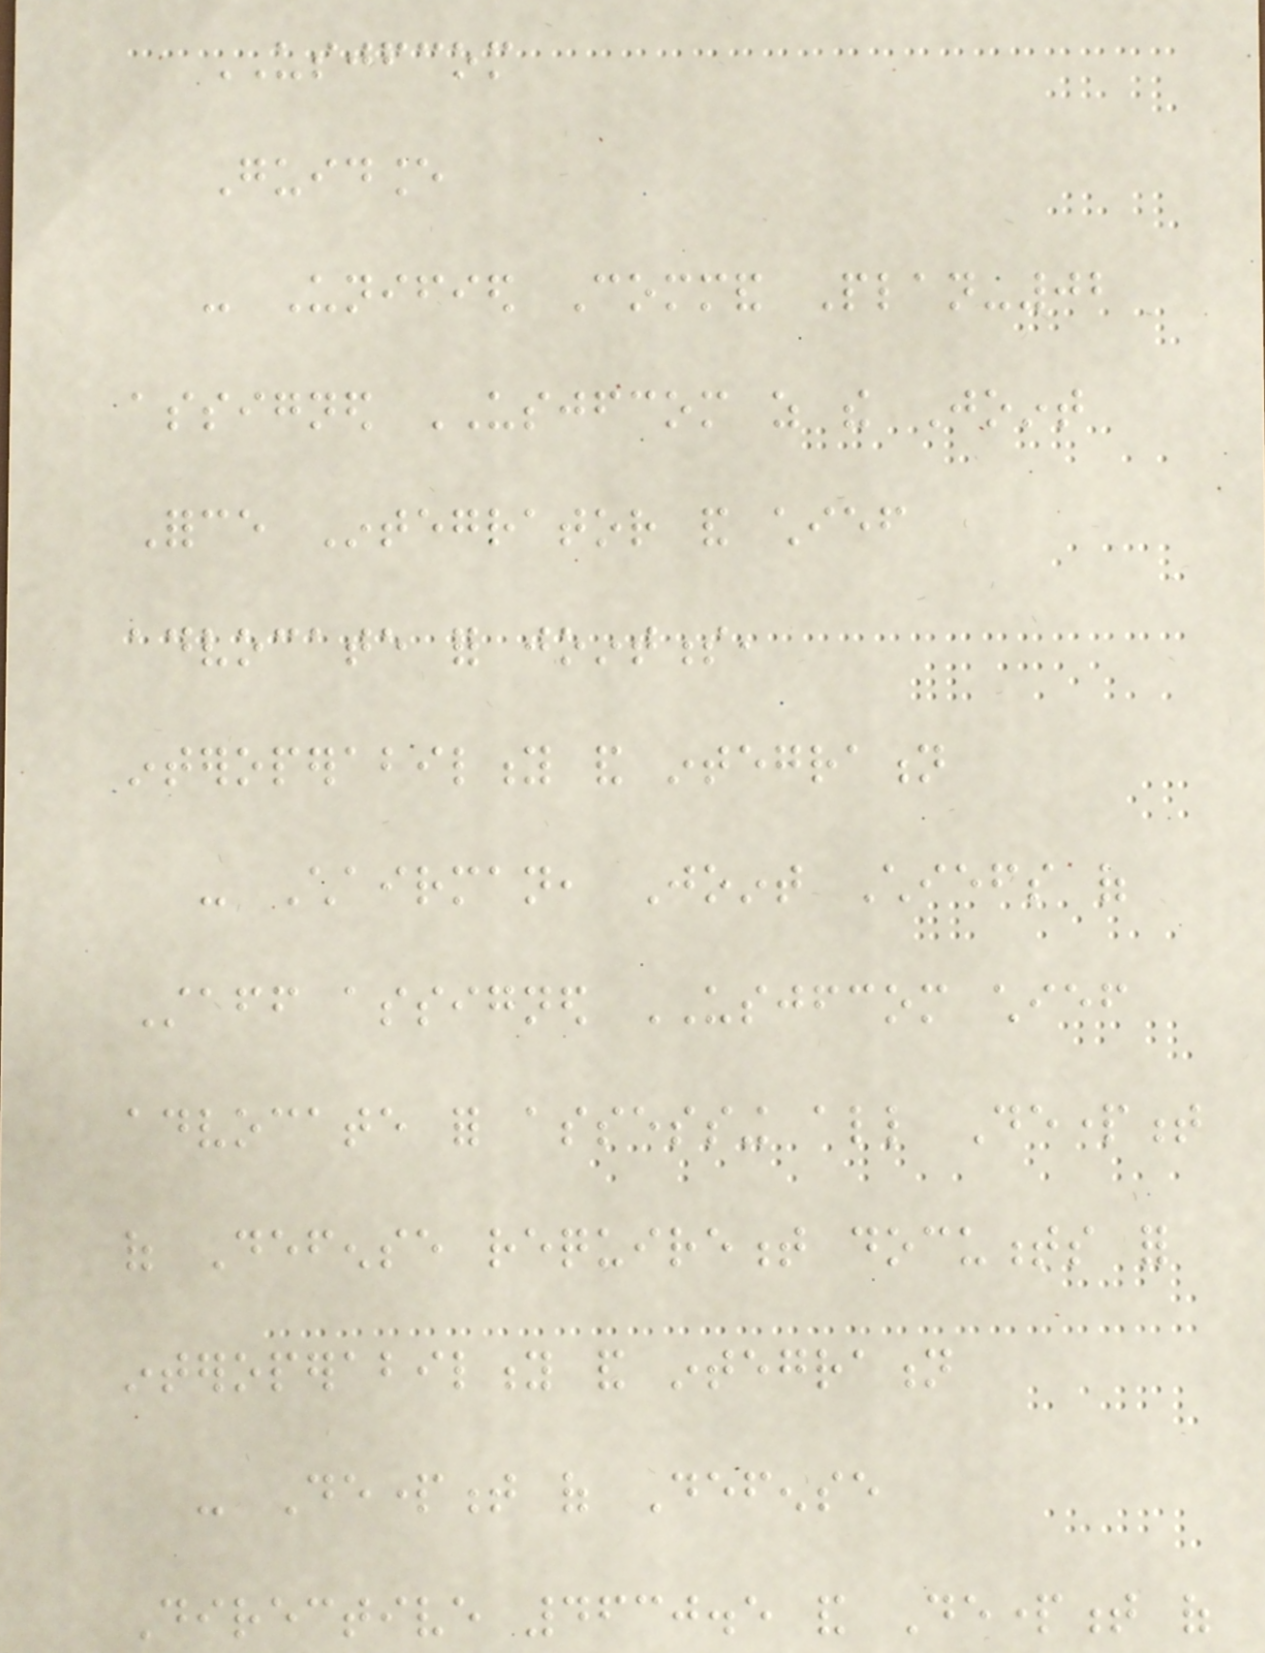USJFCOM
Guidance
- Unified Command Plan-02
assigned USJFCOM as the Joint
Force Integrator and chief
advocate for jointness,
interoperability and integration
- Chairman, Joint Chiefs of
Staff assigned USJFCOM chief
advocate for assessing all Department
of Defense requirement documents for
interoperability and integration
- Department of Defense
Directive 4630.5 and Department of
